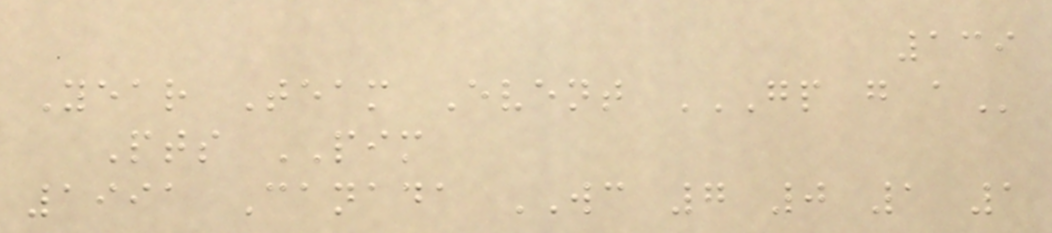139
Year Team Event GP G A
Pts PIM
1991 Canada WC 7 0 1 1
